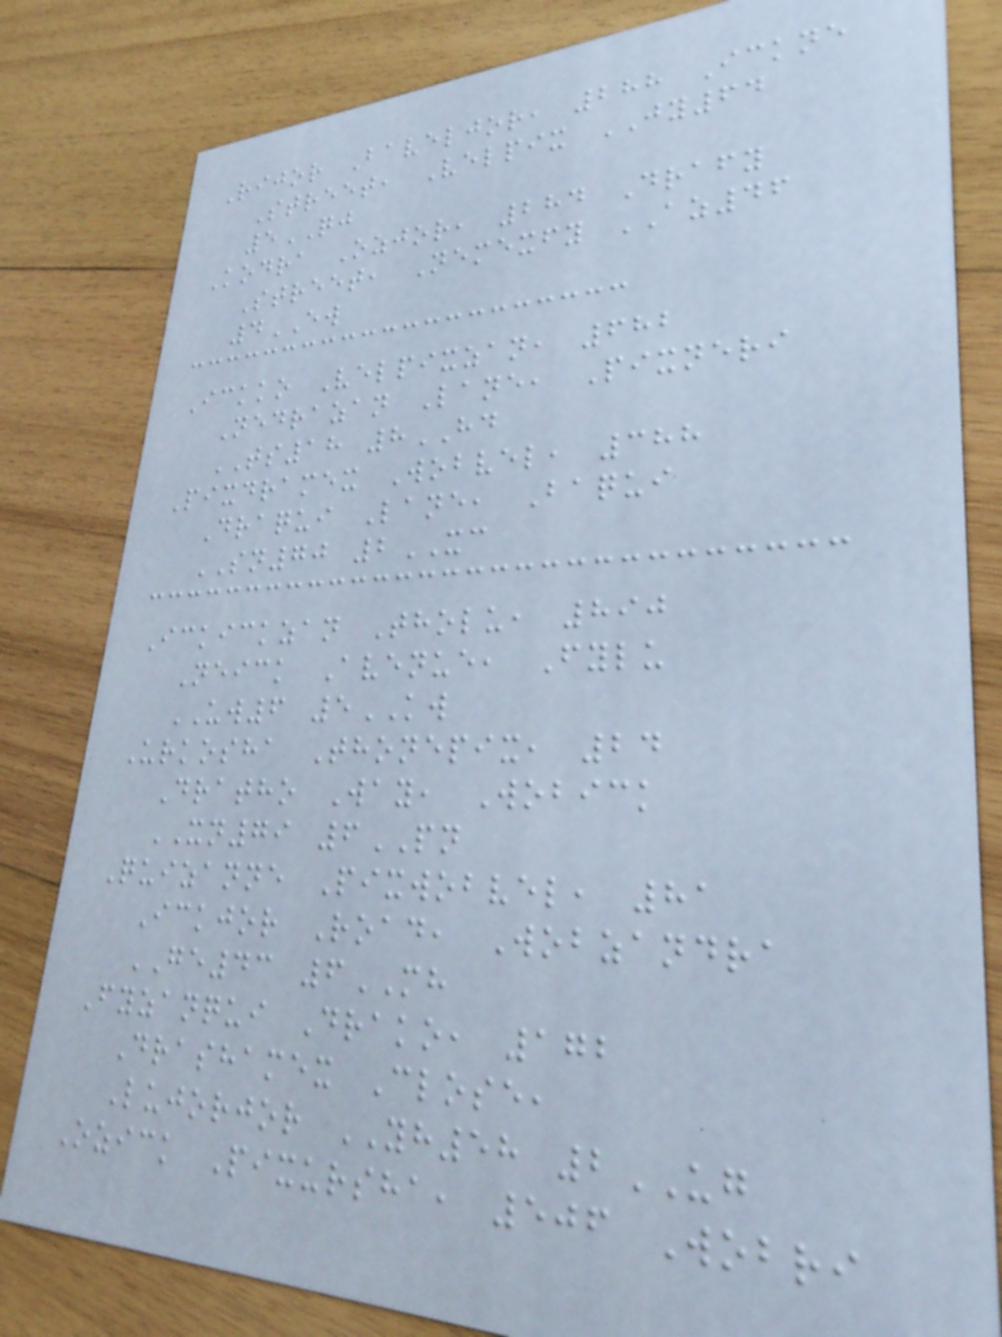Rijor Baveljor, 288 Ickne
Street, Velpix JY64
5QJ
Kodra Ozjor, 284 Drafy
Street, Nemexfy AZ46
4EW
Ickko Velpixzan, 682
Nedrazan Lane, Pixneri
TS18 8HD
Pixdramex Wobvel, 388
Draqui Lane, Baqui
SN70 2XC
Ickickzan Tholu, 890
Neick Avenue, Fylu
UW6 5KW
Urkosha Thonepix, 24
Dratho Way, Wobick
XN79 6PN
Quizanne Pixwobvel, 81
Ickjor Road, Wobzandra
GE43 6MH
Fyzanqui Drako, 172
Drashamex Close,
Lujorjor YH58 2UG
Ozick Pixursha, 506 Wobri
